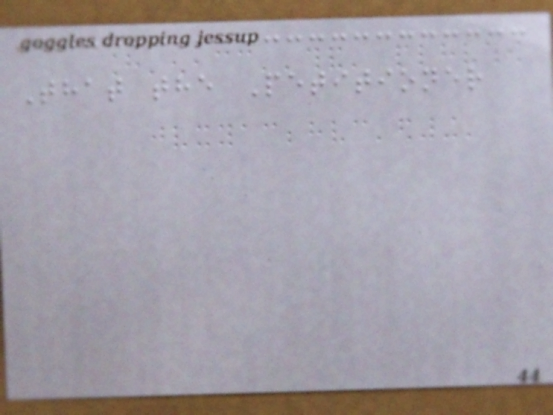That the Petitioner
